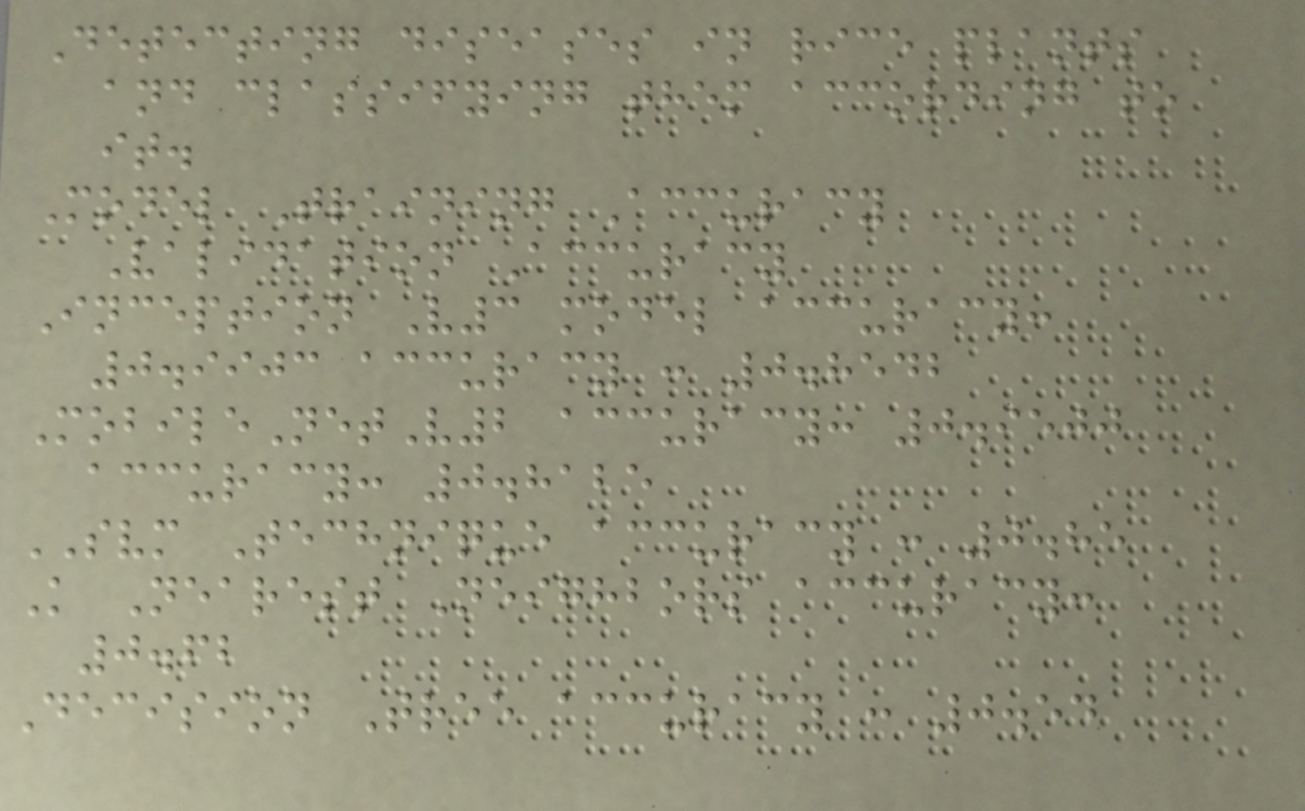Detecting diseases in rice plants
and classifying them according to
it.
Model Training Accuracy
Validation Accuracy
Inception V3 model accuracy:
0.9903 accuracy : 0.8542
MobileNetV2 accuracy: 0.9500
accuracy: 0.8125
SVM Technique accuracy : 0.85
K Nearest Neighbors accuracy:
0.62
Decision Tree accuracy : 0.54
